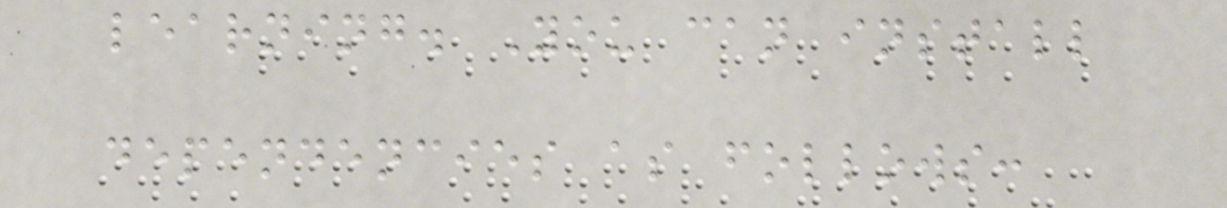learning. You can install
dependencies as follows:
